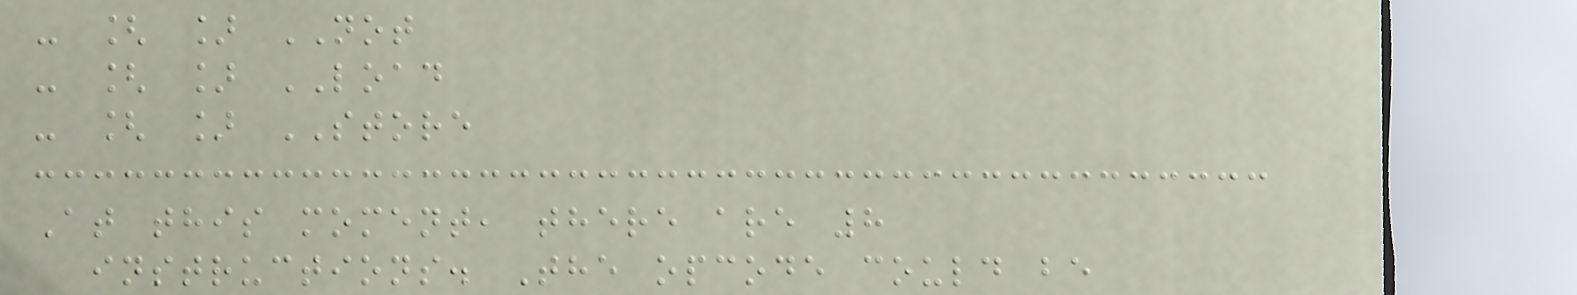- [ ] NOT
- [ ] LOAD
- [ ] STORE
At this moment, there are 8
instructions. The opcode could be
